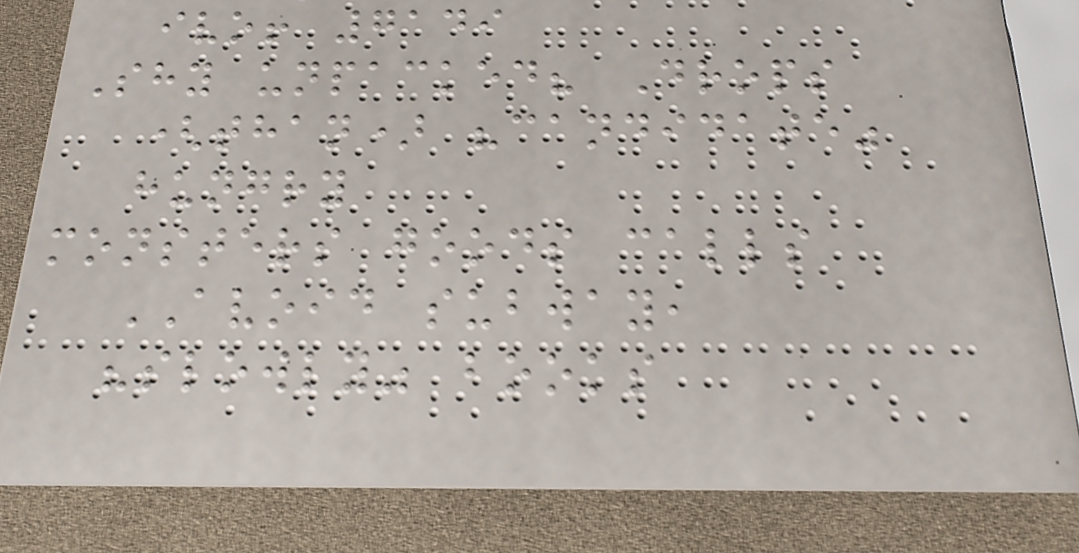ivo! 7149
Shy unpacked? Drops
(than) "candidate"
hungry
monsters goods calls
AVOID subway,
"slowly" books
